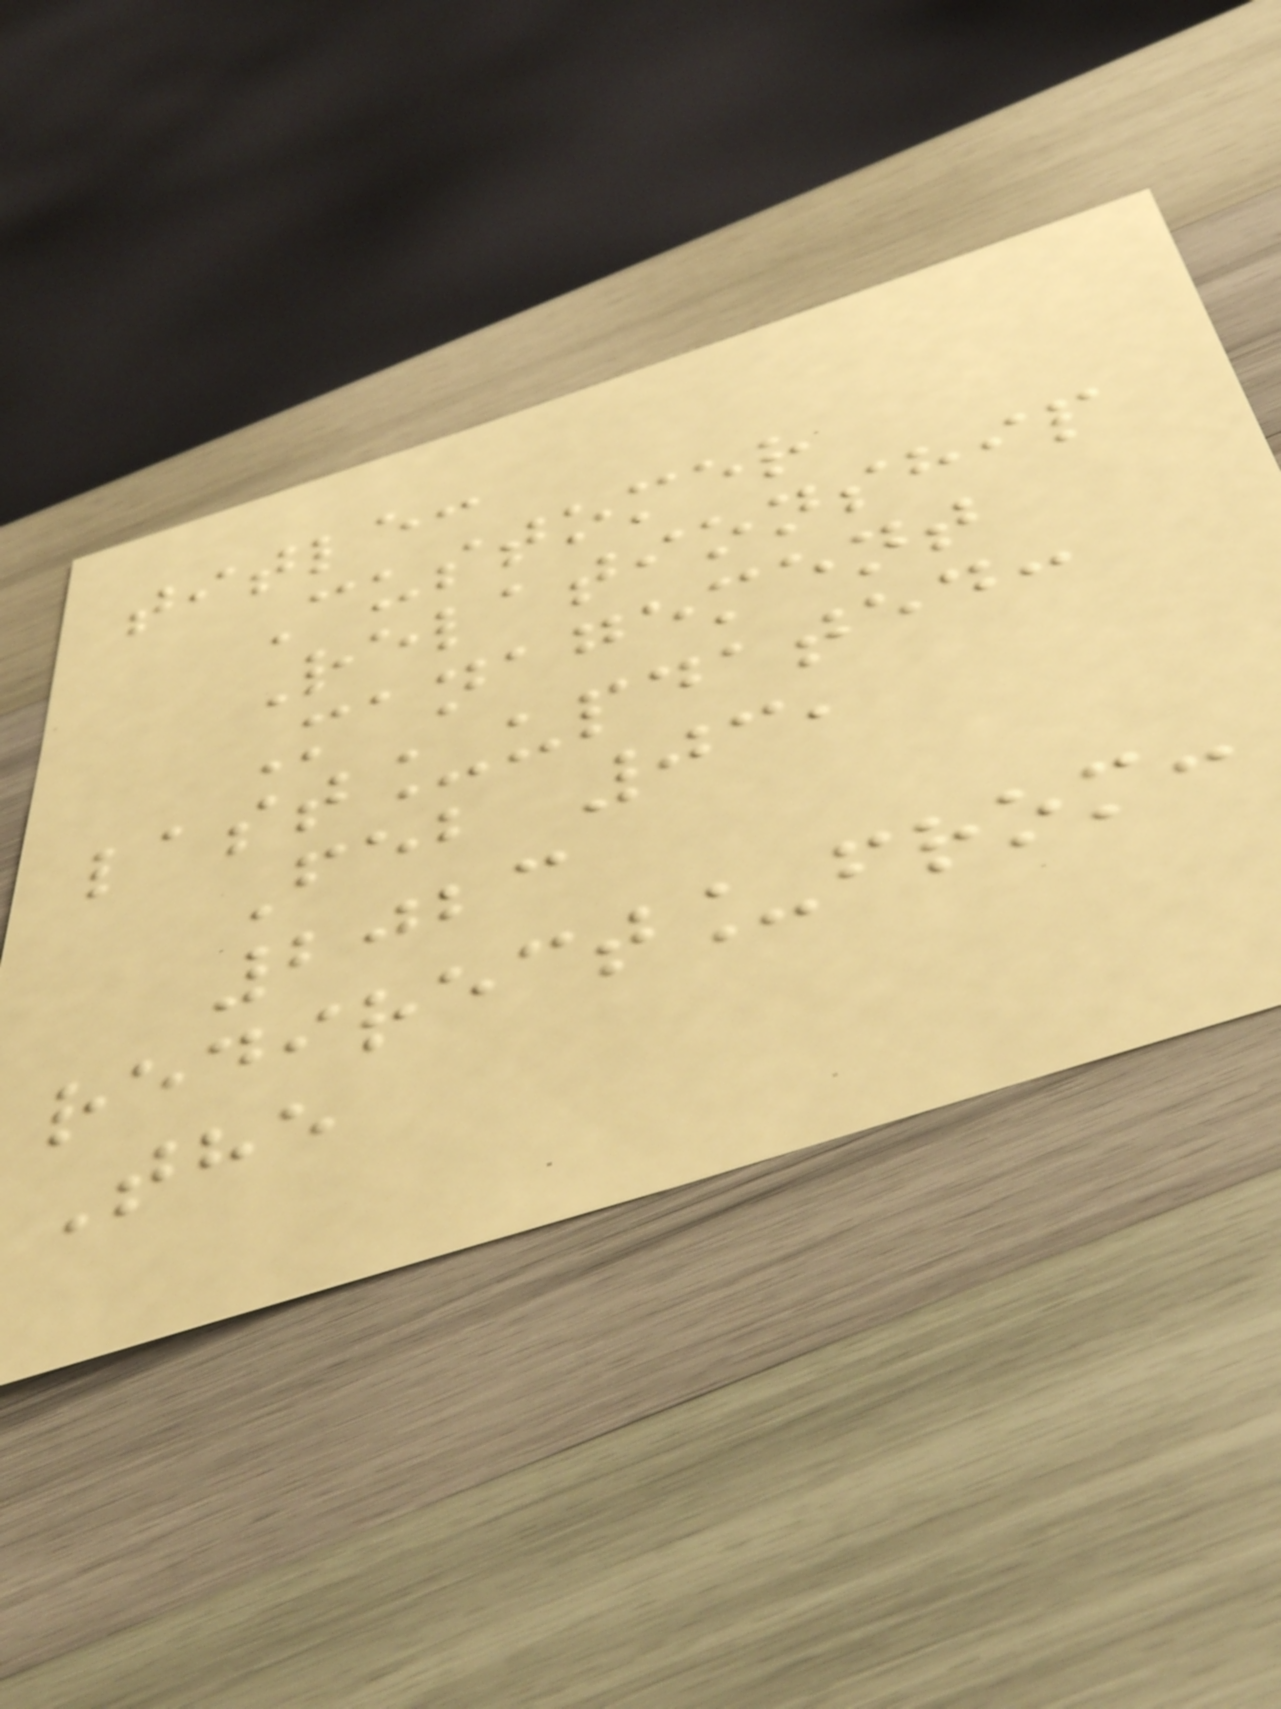title:
Customer
Relationship
Management
last_updated:
Feb 03,
2023
redirect_from:
The
